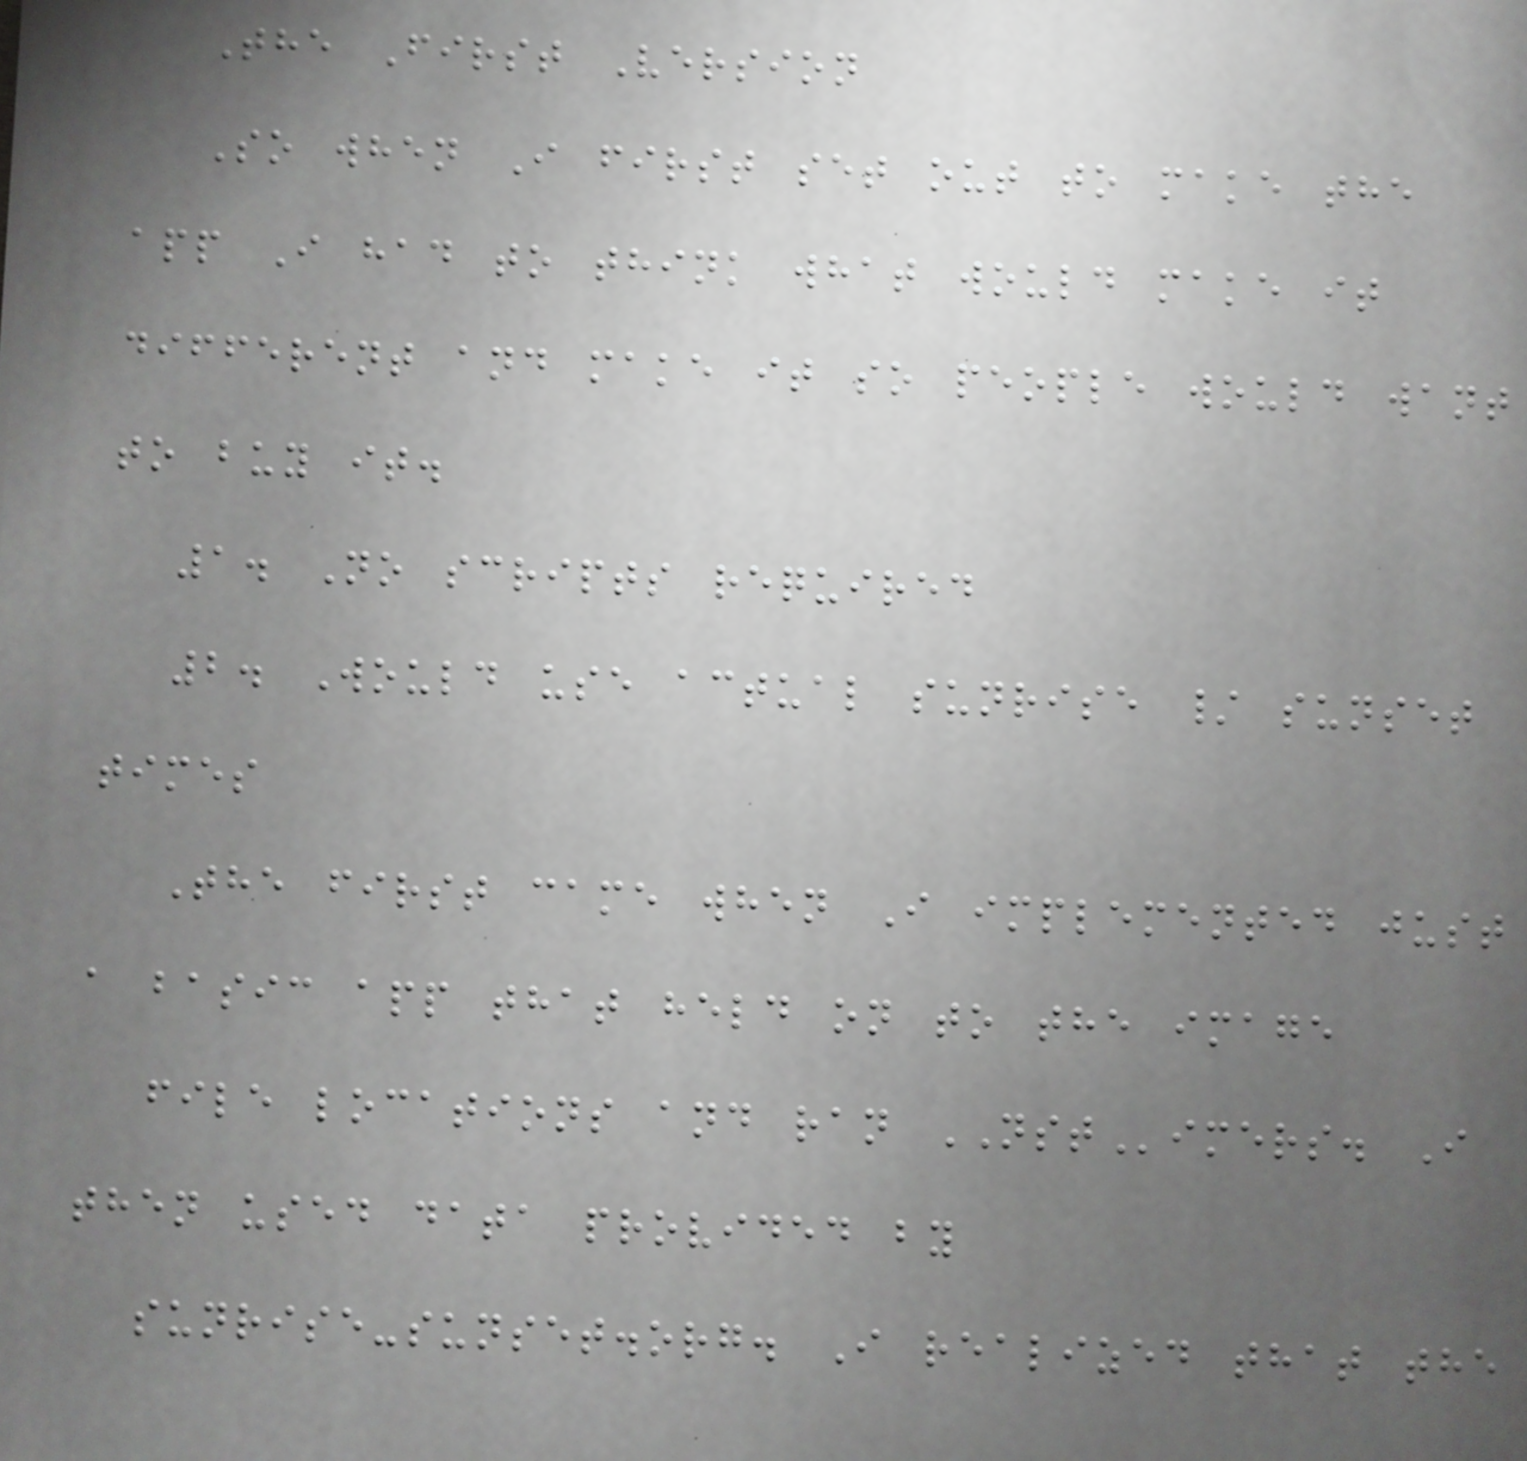The First Version
So when I first set out to make the
app I had to think what would make it
different and make it so people would want
to buy it.
1. No scripts required
2. Would use actual sunrise / sunset
times
The first came when I implemented just
a basic app that held on to the image
file locations and ran NSTimers. I
then used data provided by
sunrise-sunset.org. I realized that the
